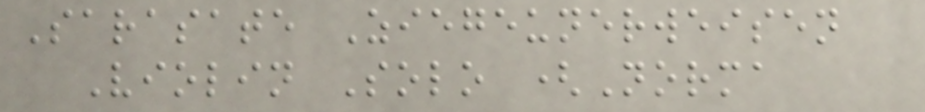Sarasate Ziegeunerweisen
Violin Solo (Norma
